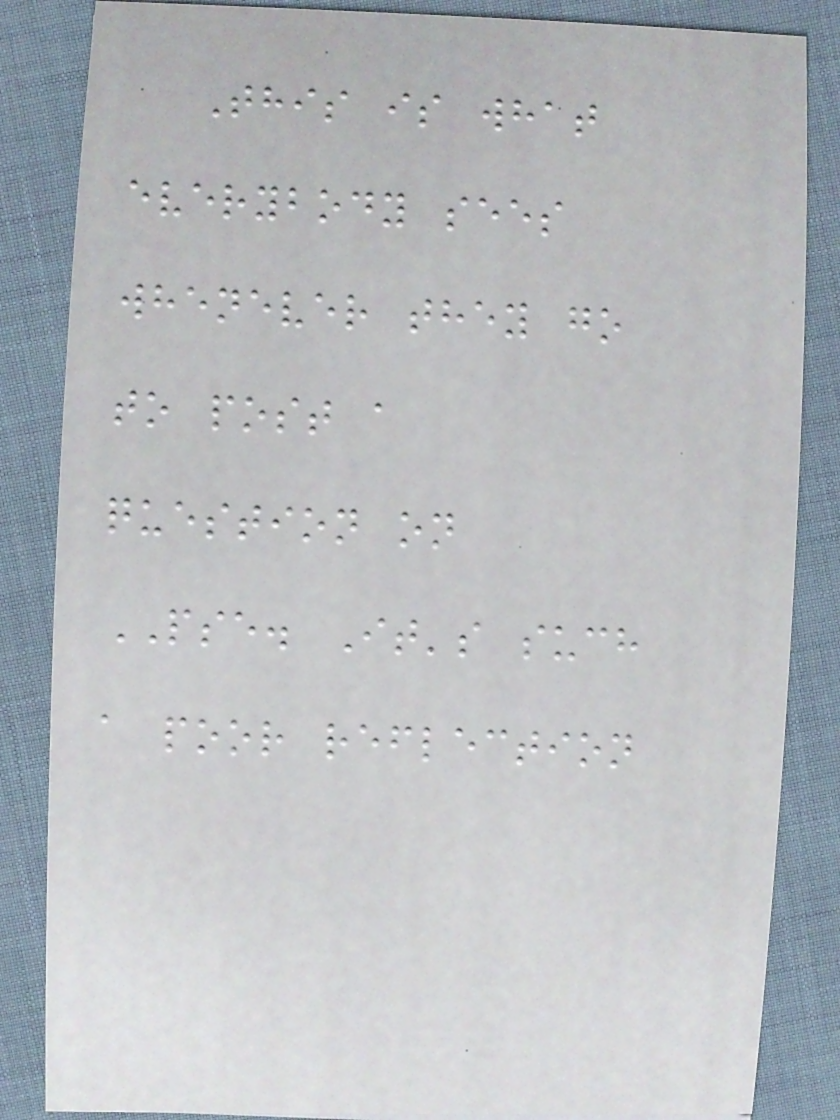This is what
everybody sees
whenever they go
to post a
question on
PSE. It's such
a poor reflection
